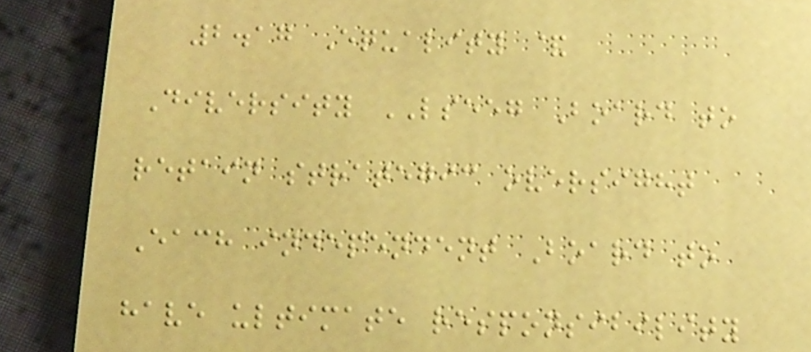2.17 Equality &
Diversity LSEEG Board to
retain strategic oversight
Each independent Board to
have ultimate responsibility
